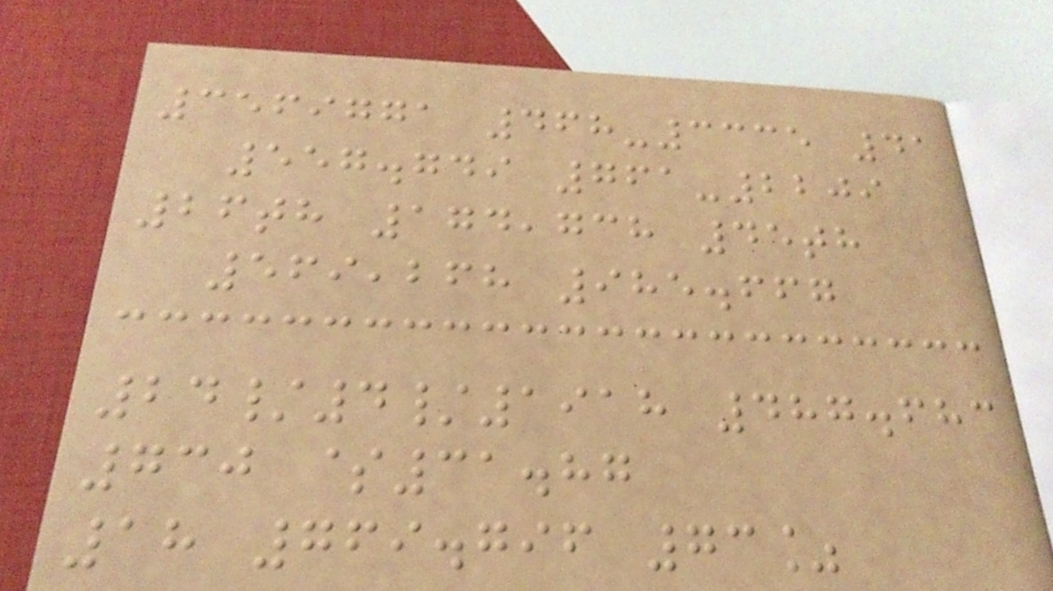3569771 468-3335 41
557.749 761-2209
26th 174,738 45th
569,268 985.667
24/4/1918 487.683
730 $31.87
18 769.796 73%
